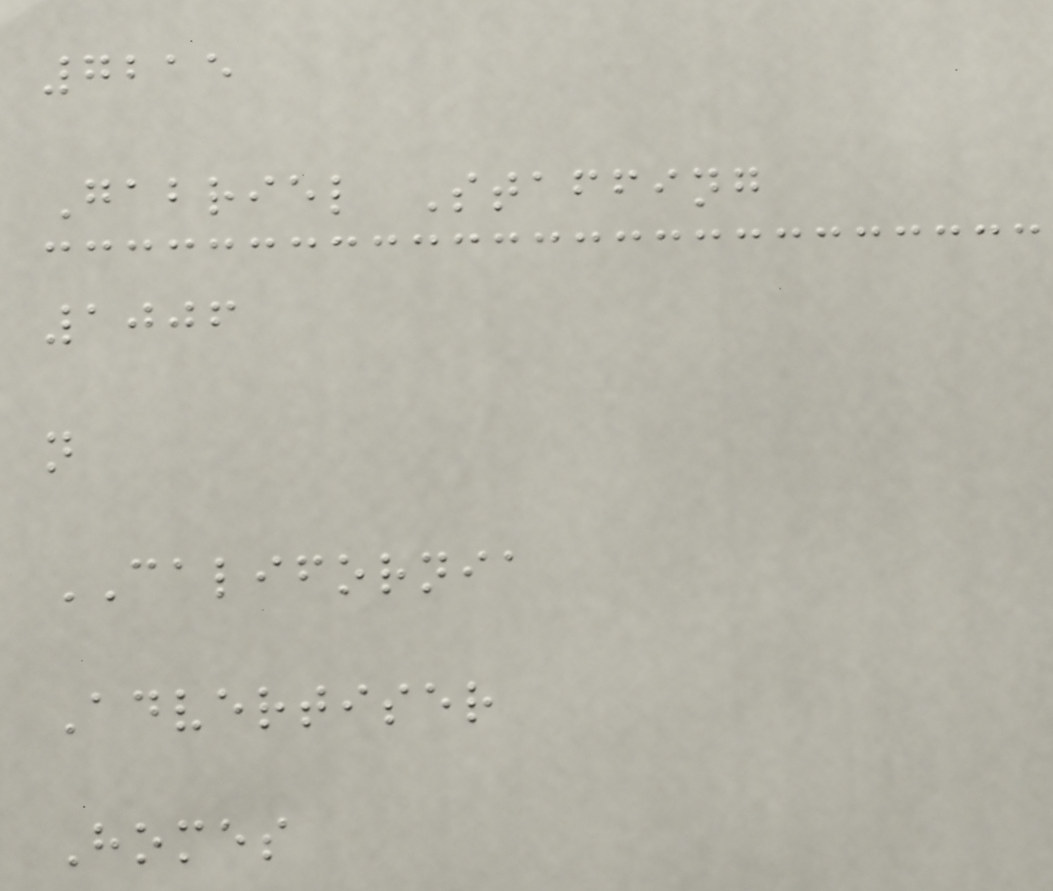7215
Gabriel Staffing
1006
n
CALIFORNIA
Advertiser
Homes
